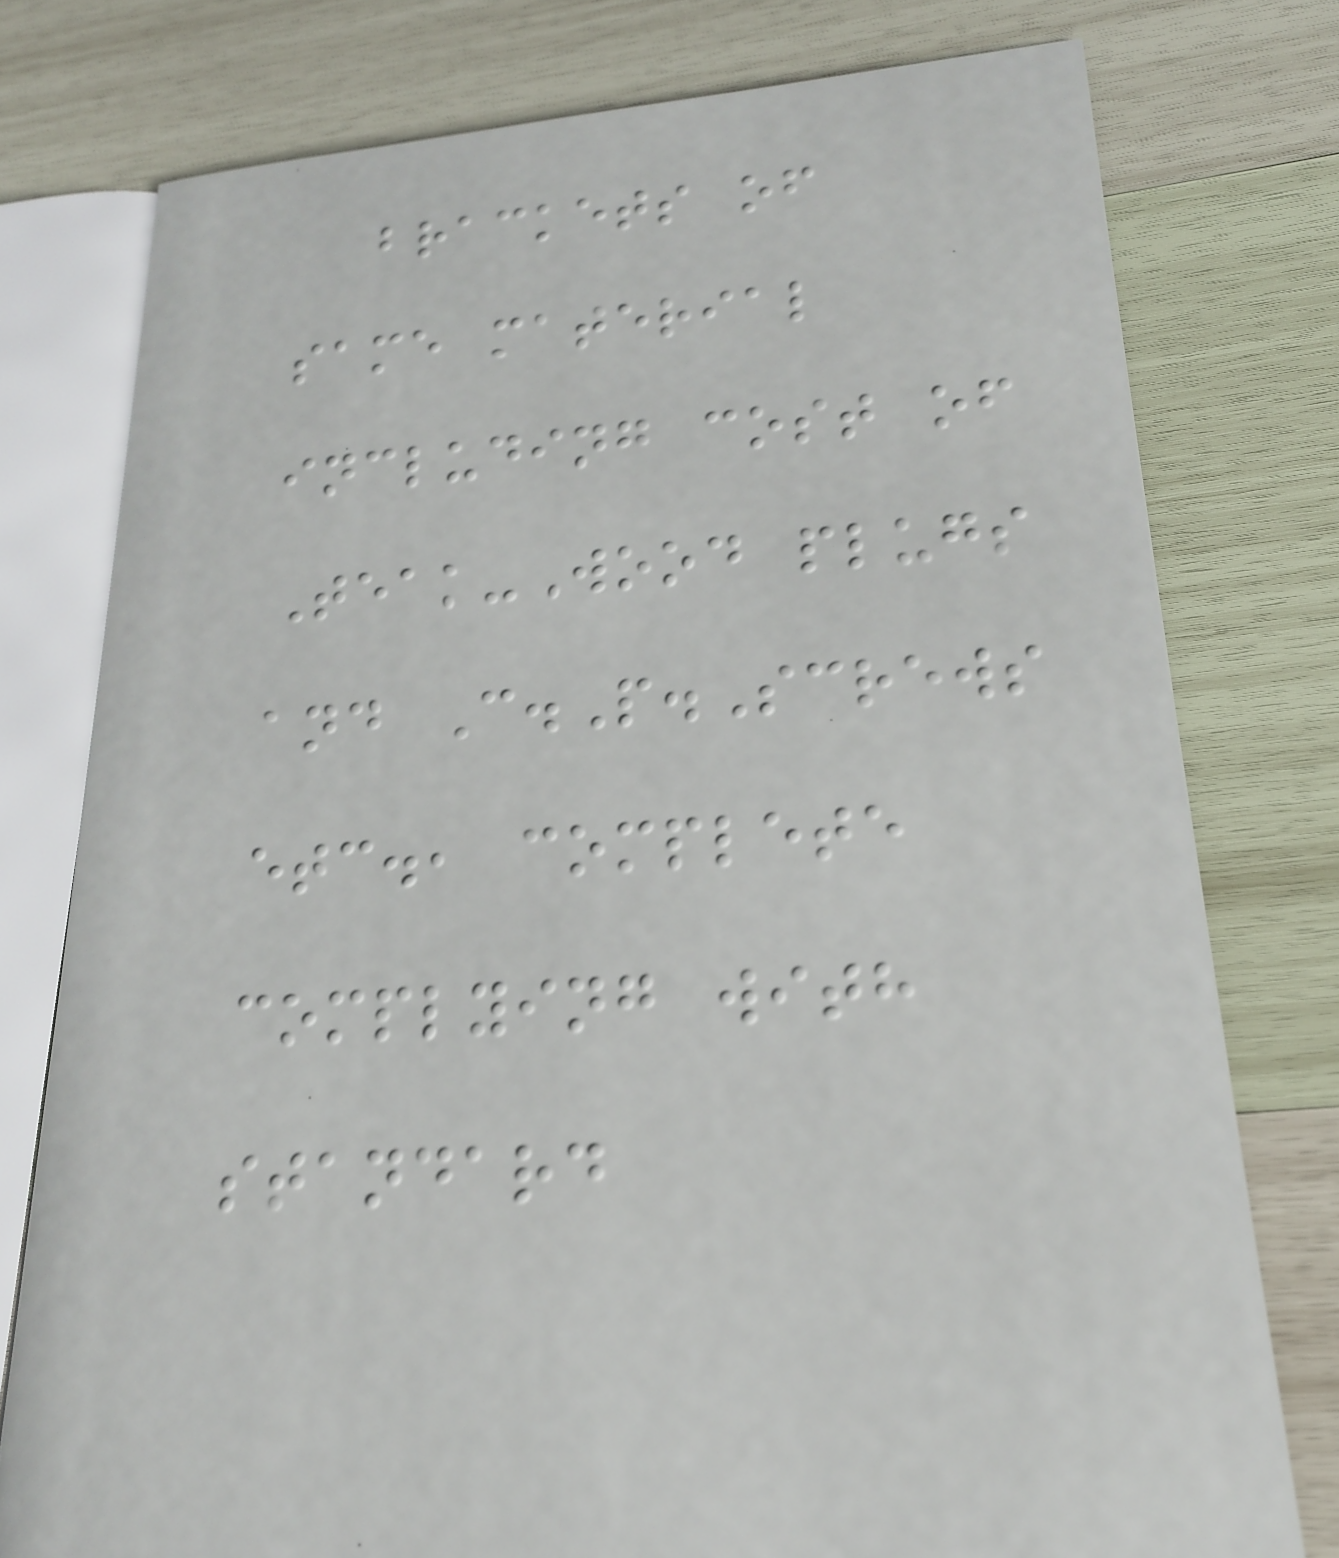brackets of
same material
including cost of
Teak-Wood plugs
and C.P.Screws
etc., complete
complying with
standard
